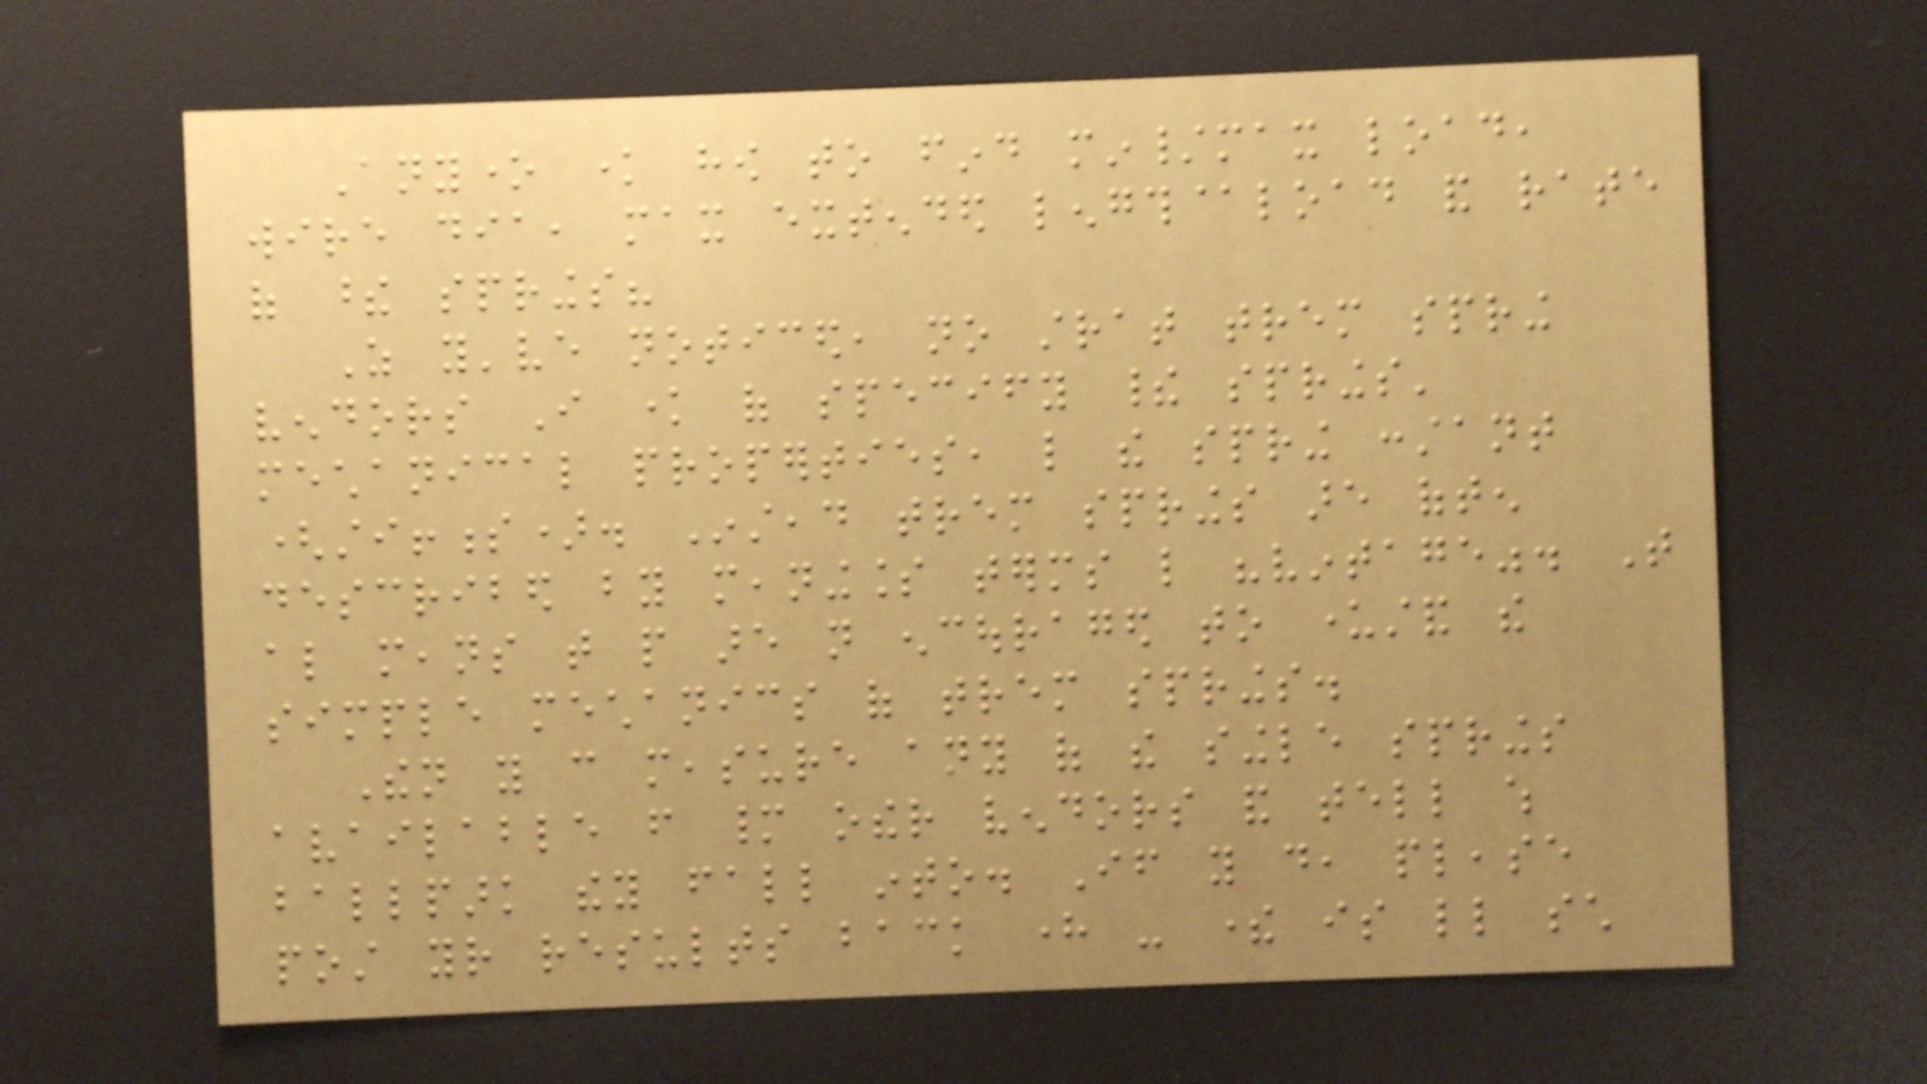Anyone know how to find min/max load,
wire dia, max extended length@load and rate
of these springs?
As you've noticed, no strat trem spring
vendors I know of specify their springs'
mechanical properties, like the spring constant
(stiffness). Instead trem springs are often
described by meaningless terms like "vintage". That
also means that people are not encouraged to understand the
simple mechanics of trem springs.
Then you can measure any of the single springs
available from many other vendors and tell which
ballpark they fall into. If you do, please
post your results back here - there is little such
